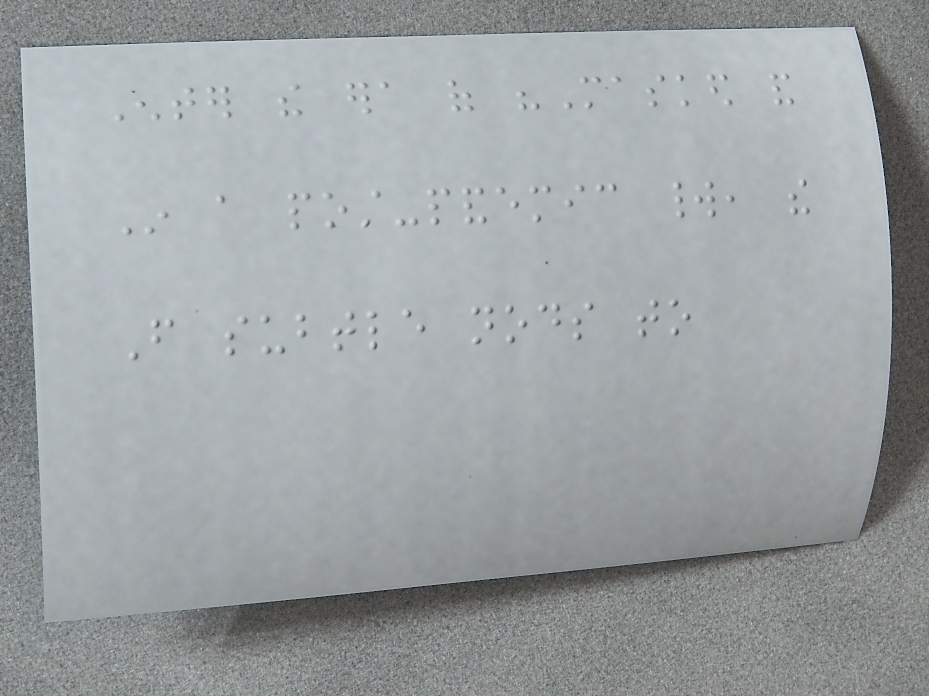Enter the era of "Masked and
In a post-pandemic world, the
From subtle nods to
